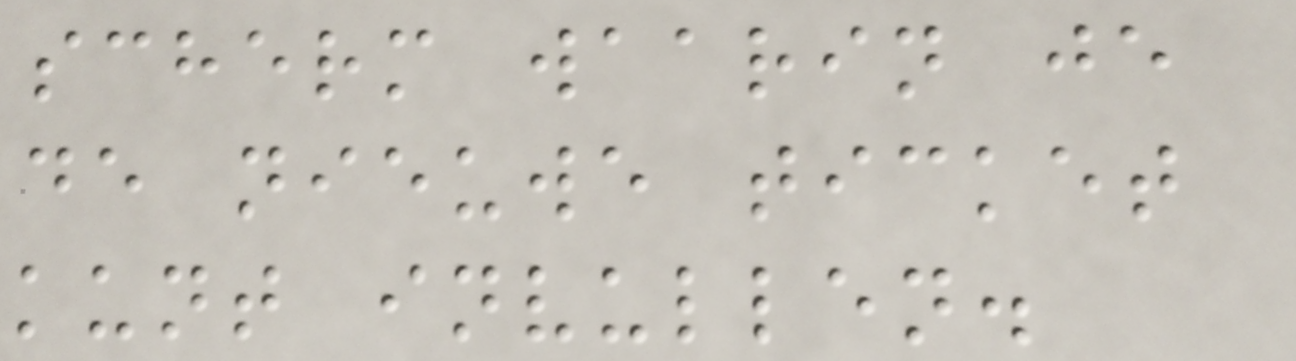scherm waarin je
de nieuwe ticket
kunt invullen.
